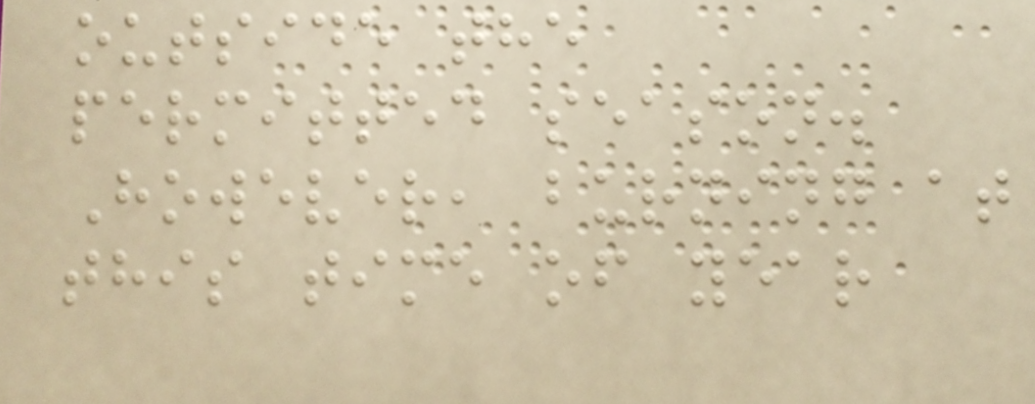outside the
permitted season.
However, burning at
this time of year
